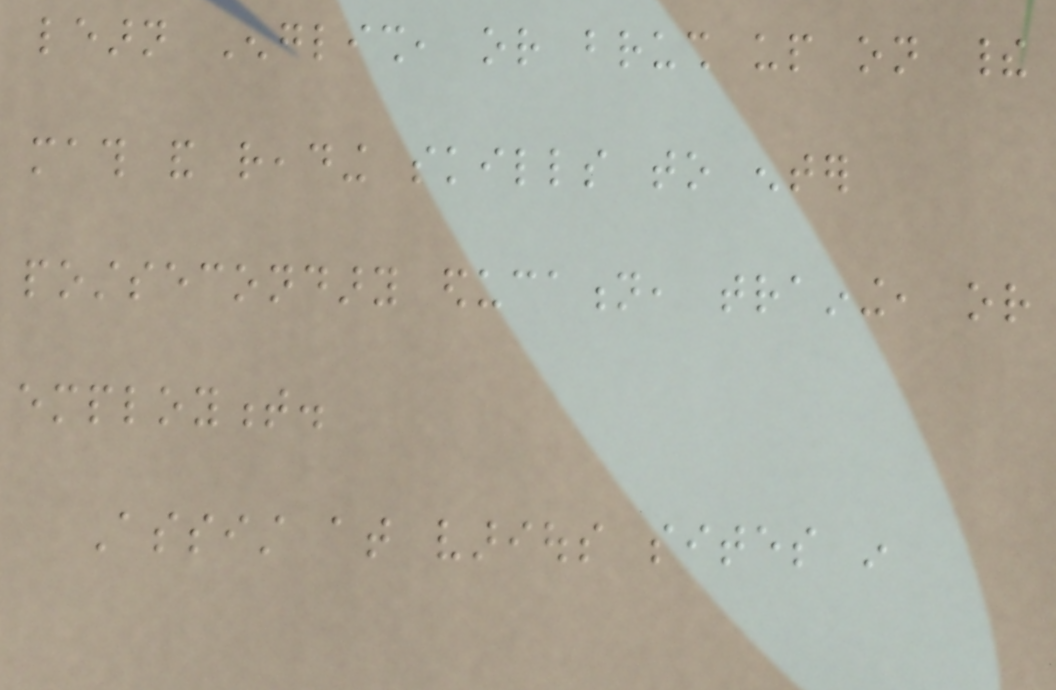learn English, or brush up on their
math and reading skills to enter
postsecondary education, training, or
employment.
Assist at various sites in
